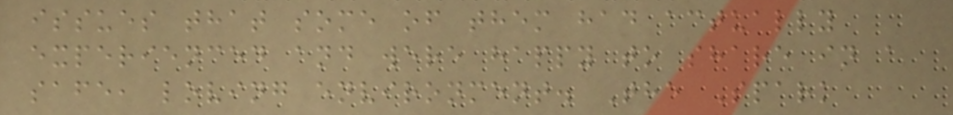issues that some of them had actually
experienced and were happy to share in a
safe, loving environment. The Spark
